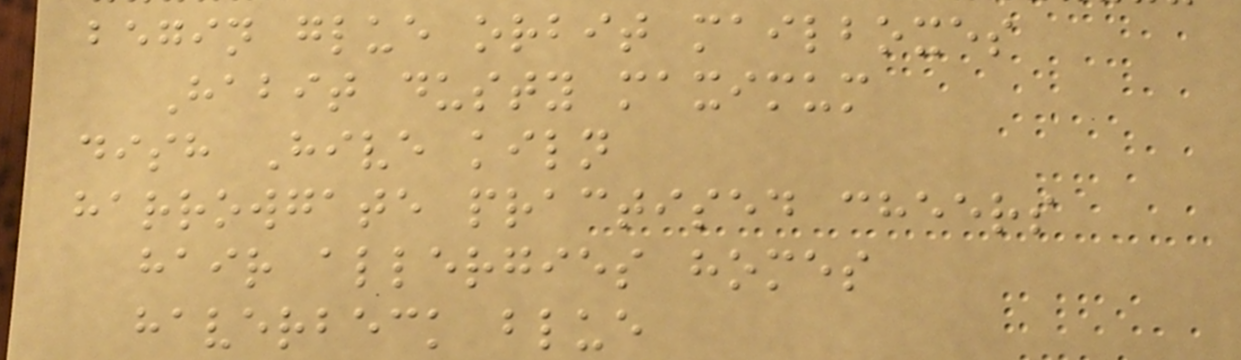begin glue orbit mailboxes
Habit dusty maximum
dish Hive kiln
harrowgate practised cheers
hair allergies homes
haverbeck blue
